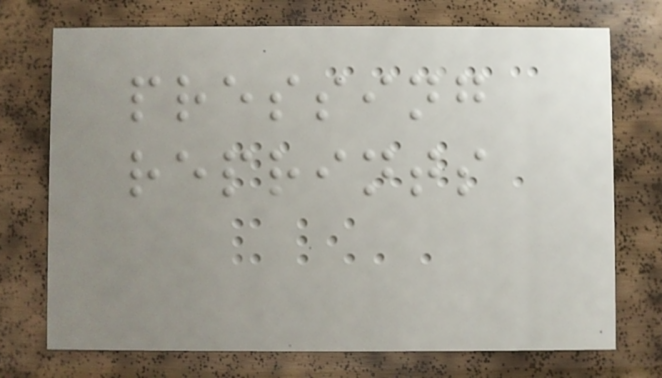pressing
reprints
